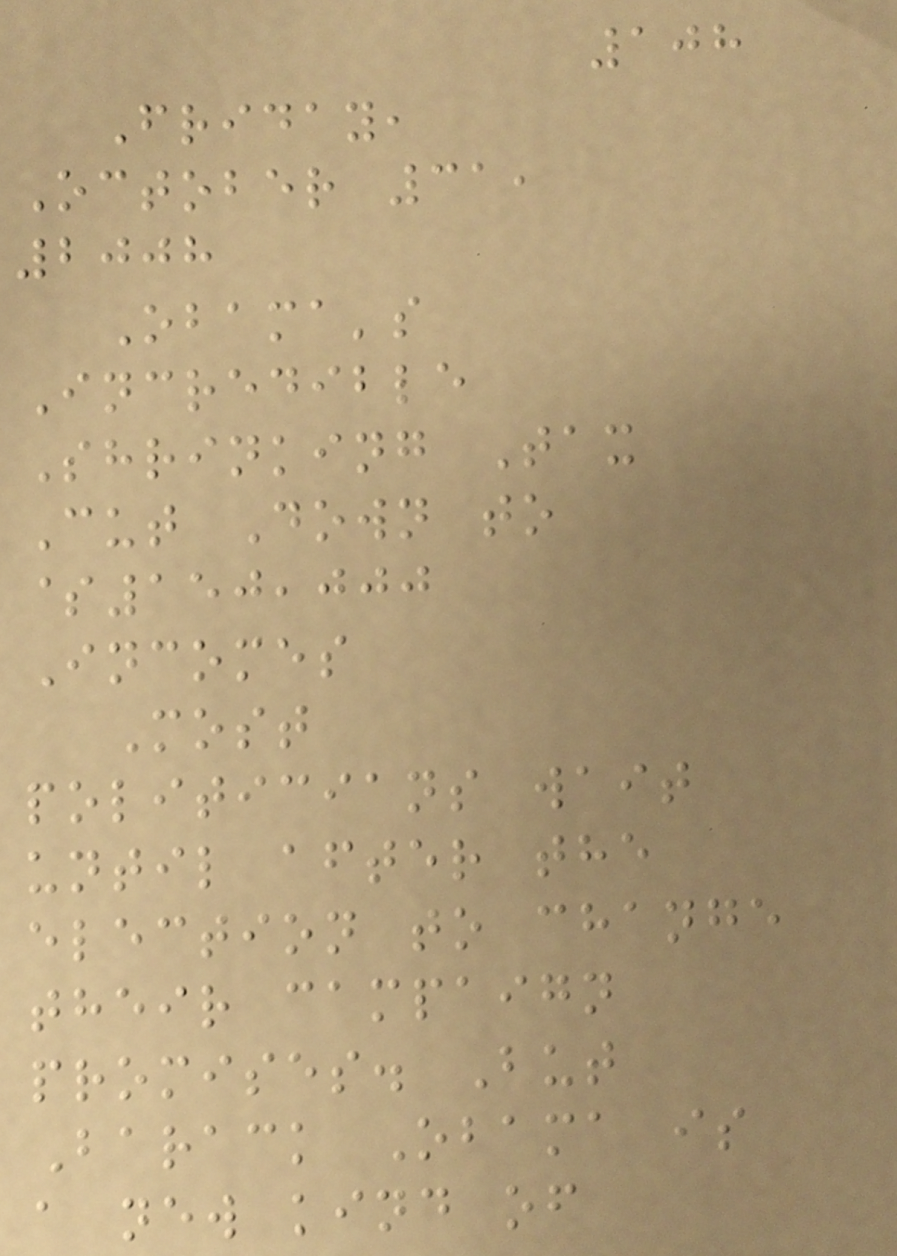108
Friday,
October 31,
2008
Obama's
Incredible
Shrinking Tax
Cut Down to
$150,000
Incomes
Most
politicians wait
until after the
election to change
their campaign
promises. But
Barack Obama is
a new kind of
